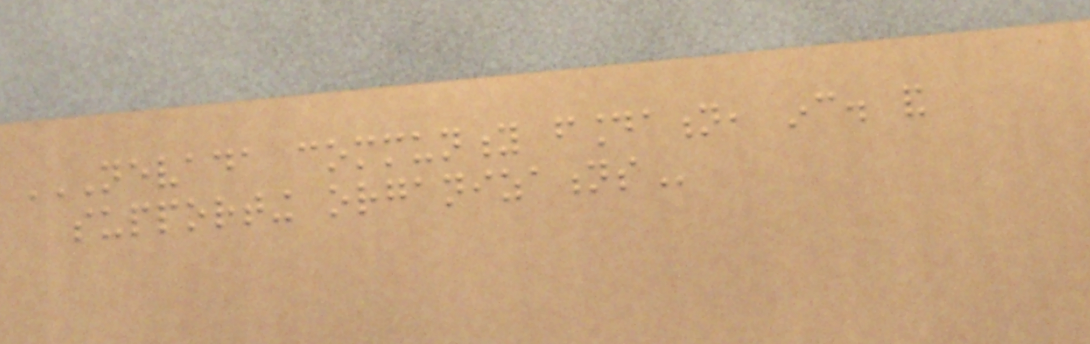NEVADA COMMUNITY FOUNDATION, INC. AND
SUPPORTING ORGANIZATIONS
